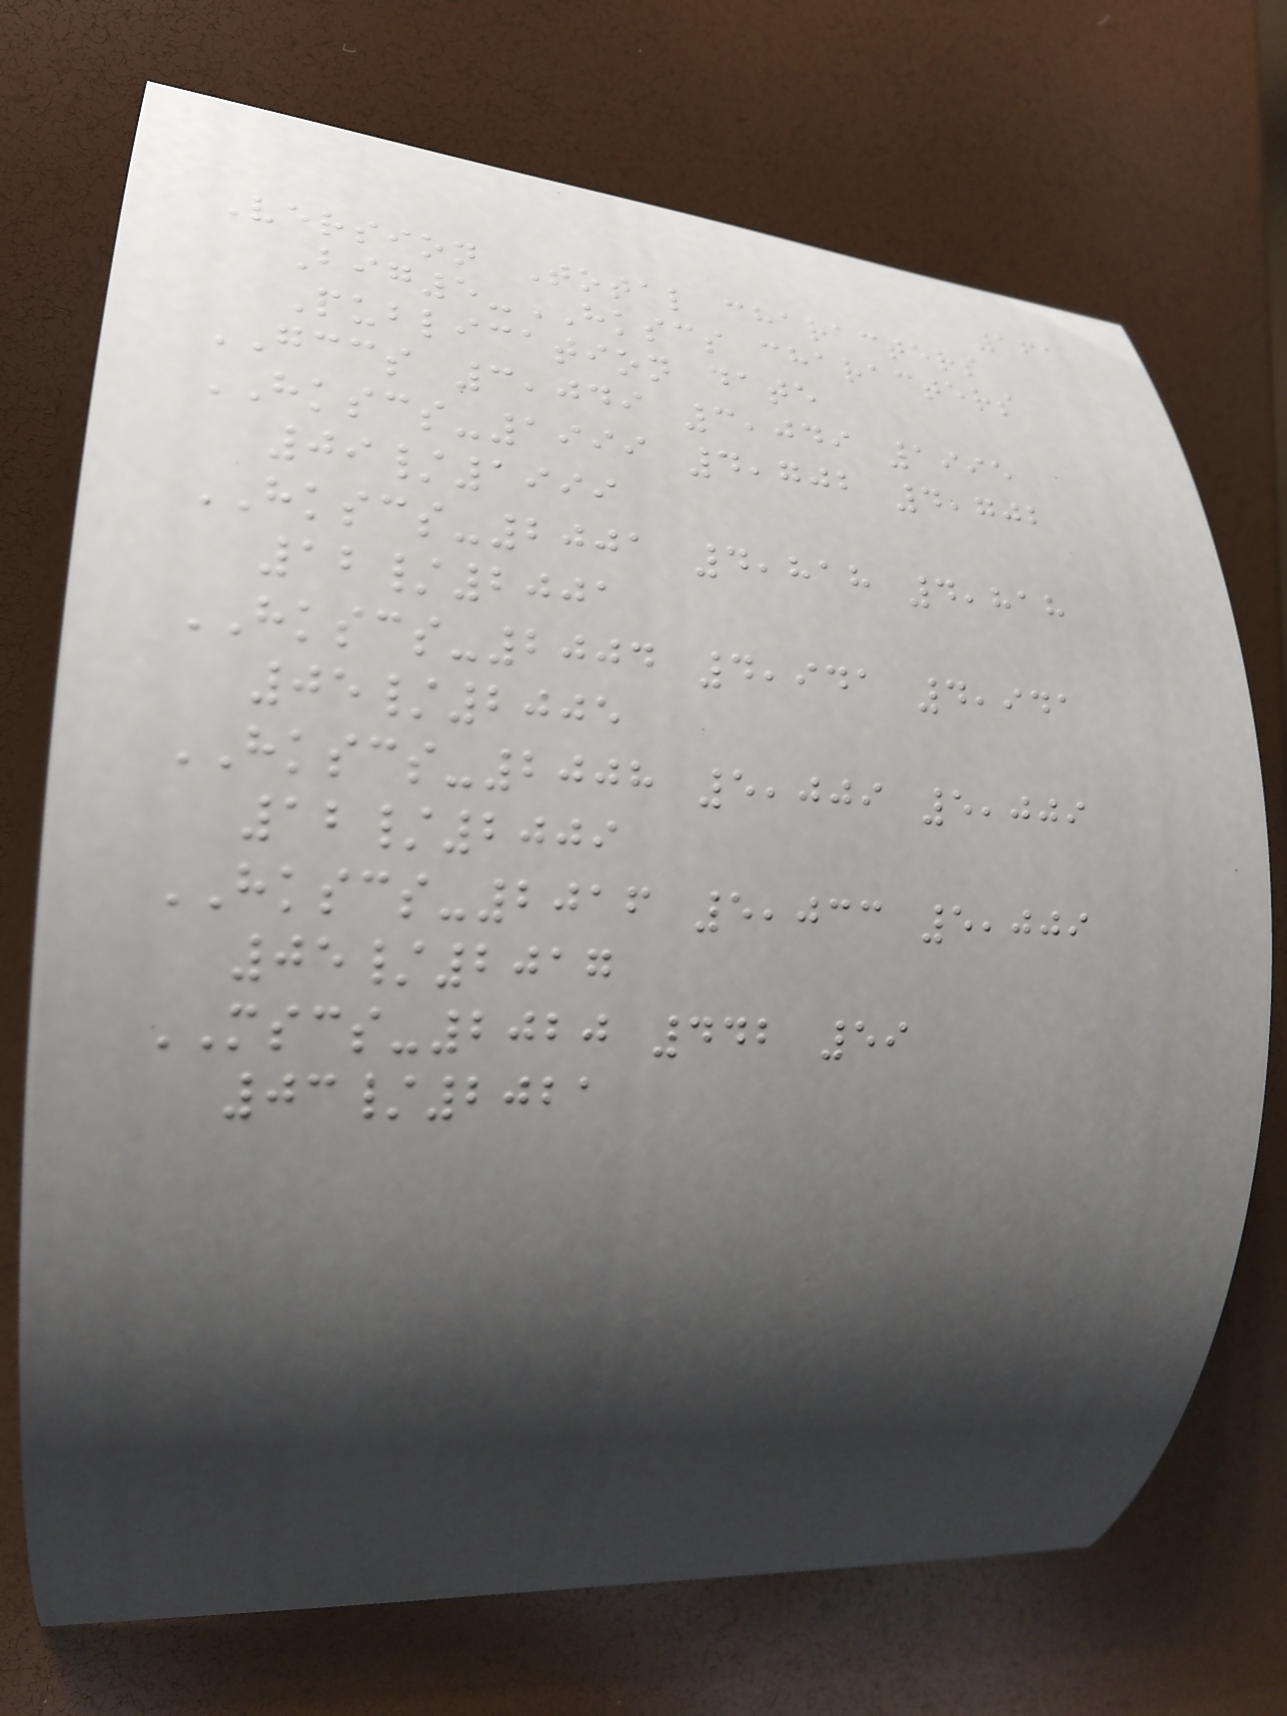161
Version Total characters
Big5-HKSCS characters
Publication date
GCCS 3,049 3,049 1995
HKSCS-1999 4,702 4,702
09/1999
HKSCS-2001 4,818 4,818
12/2001
HKSCS-2004 4,941 4,941
05/2005
HKSCS-2008 5,009 5,009
12/2009
HKSCS-2016 5,033 5,009
05/2017
MSCS-2020 442 59
03/2021
